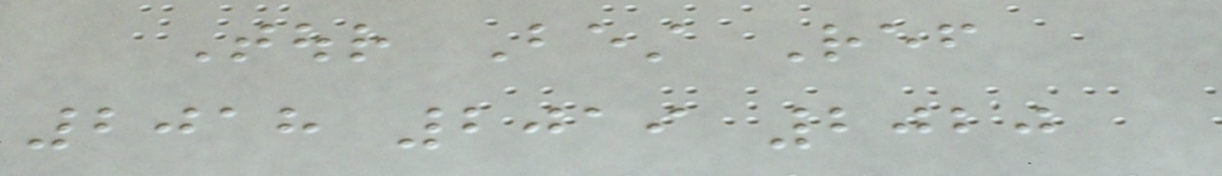Tour Best Ref
2018 2019 2020
